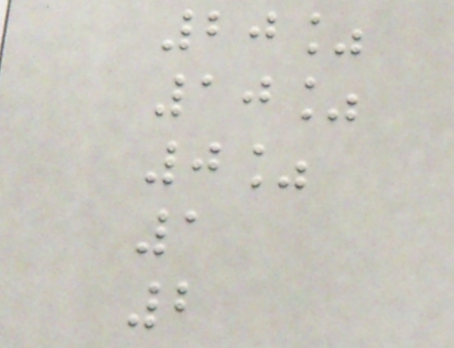20%
10%
0%
1
2
